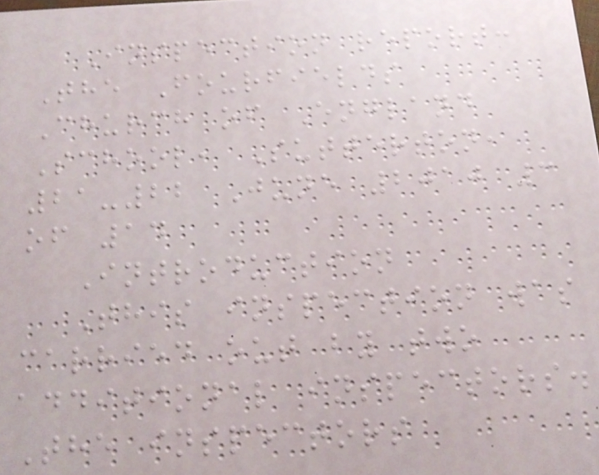Inspection report:
The Fourfields
Church of England
School, Sutterton,
21-22 June 2010 3
of 14
Introduction
This inspection was
carried out by two
additional inspectors.
The inspectors
